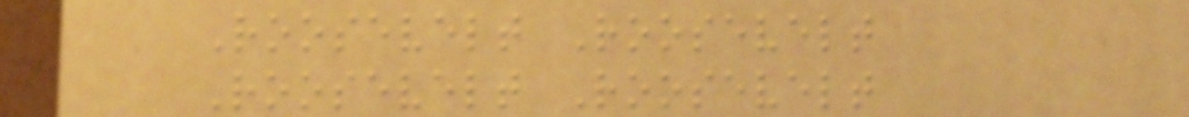Roosevelt Roosevelt
Roosevelt Roosevelt
